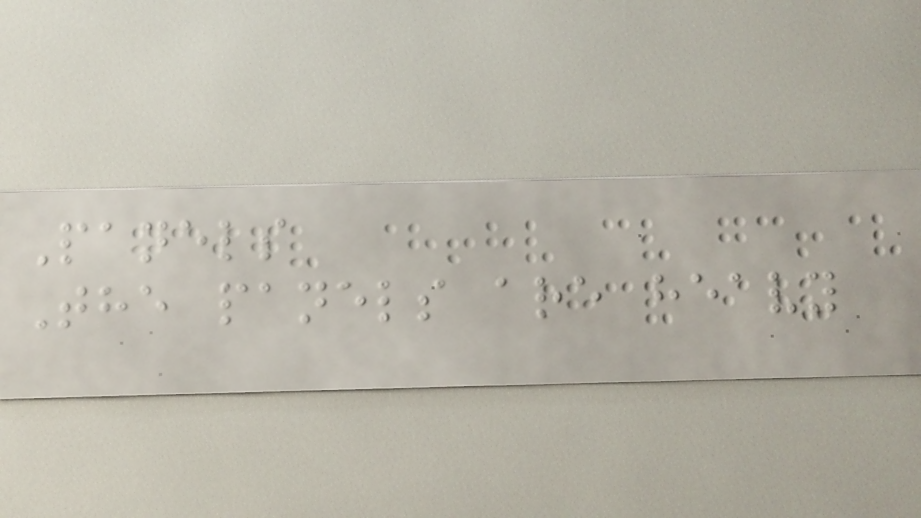Panels
The panels are heavy
